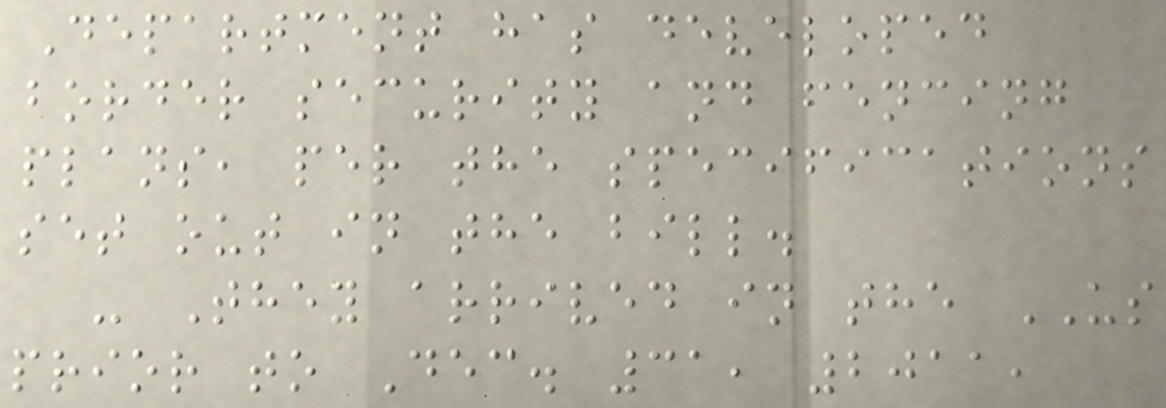Department has developed
border security and fencing
plans, per the specifications
set out in the bill.
- They arrived in the US
prior to Dec. 31, 2011,
